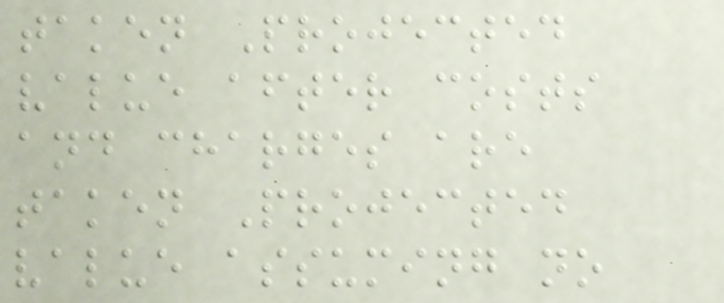taken Projected
value after costs
and charges are
taken Projected
value assuming no
